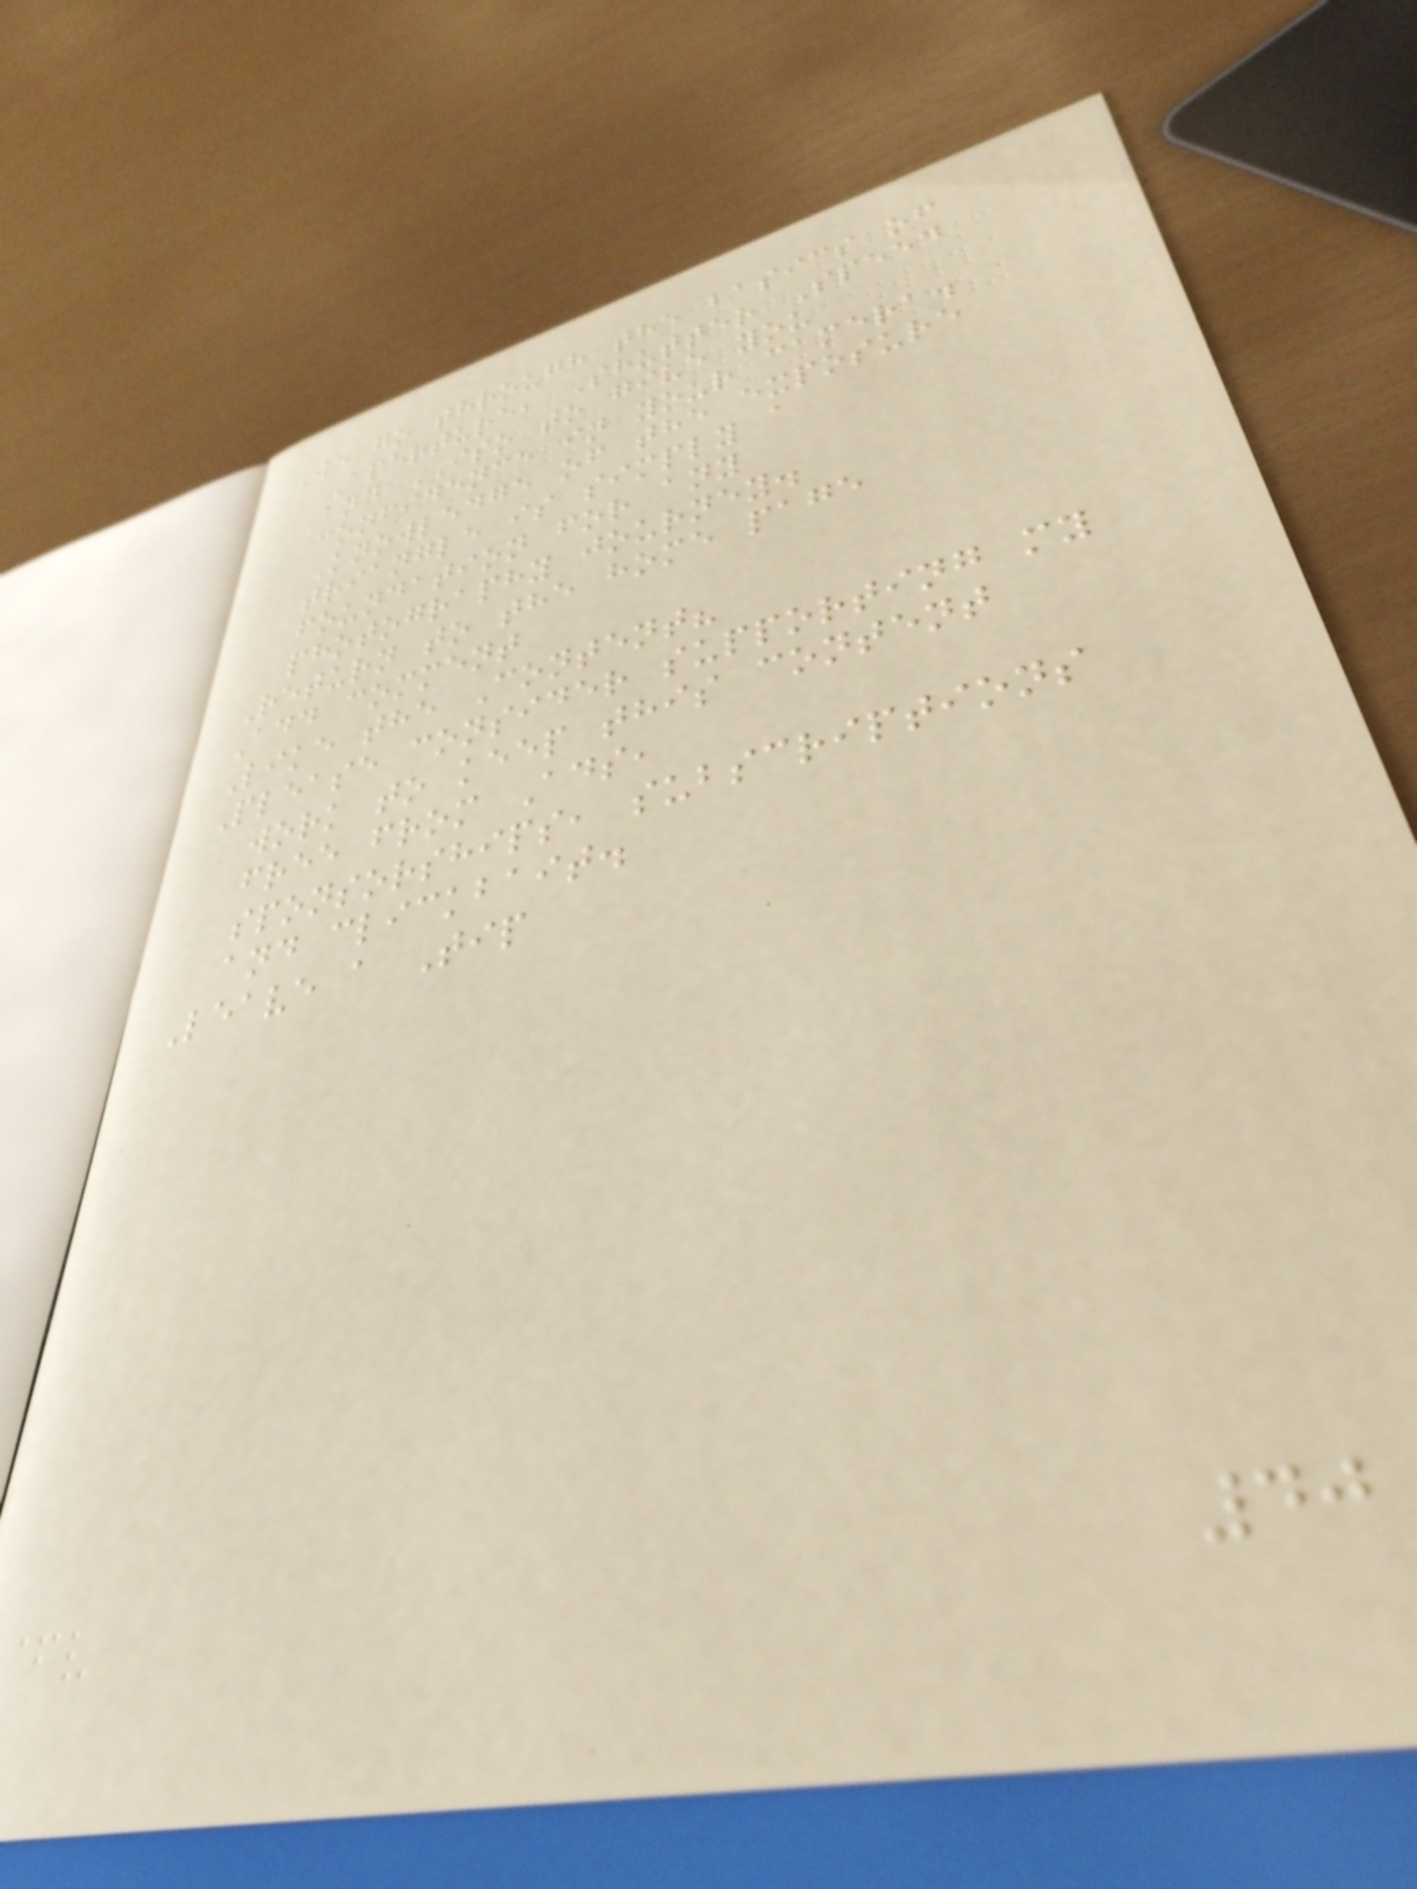We go through the basics of
Aperture, Shutter Speed
and ISO to give you
confidence in your camera.
Knowledge of the exposure
triangle is simply a
foundation for any
photography journey.
Return to the home page
Add comment
Like the Content?
Please consider supporting my
work to keep this content
free from Ads,
sponsorships, subscriptions
and clickbait.
Leave a Tip
40
